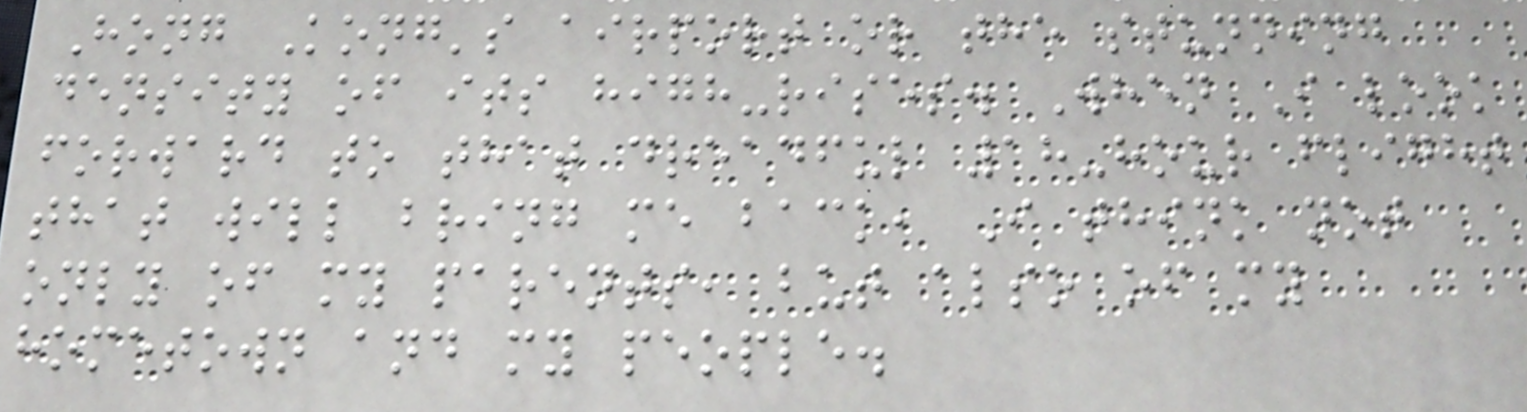Hong Kong's airport or the stunning
density of its high-rises. When I look
forward to that dreadful 18-hour flight
that will bring me back, I think not
only of my parents, but also of my
hometown and my people.
